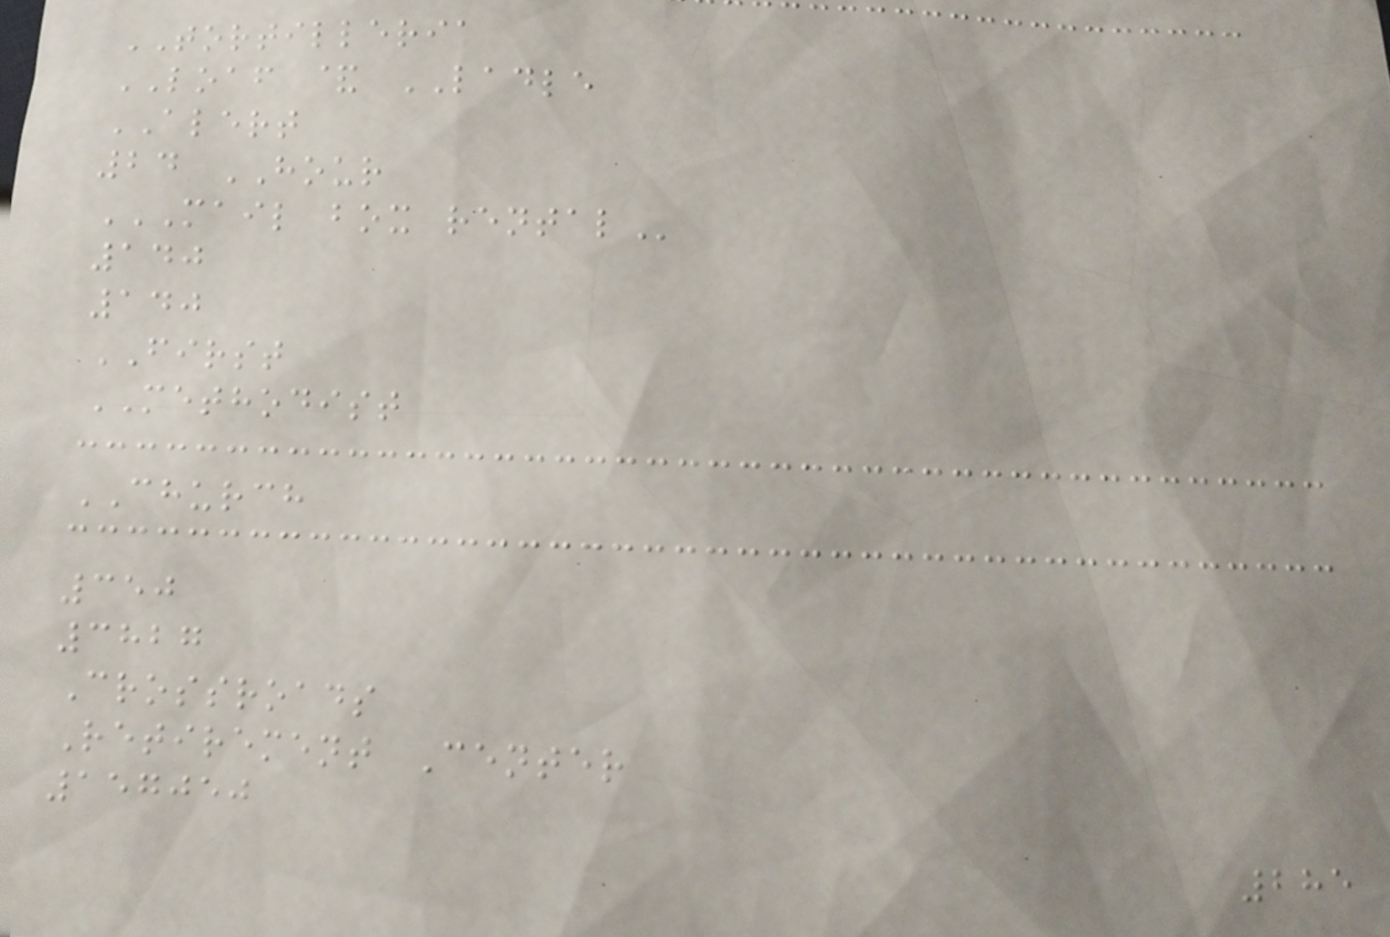TORTILLERIA
LOAF & LADLE
ALERT
24 HOUR
MAIL BOX RENTAL
140
140
FIRST
METHODIST
CHURCH
350
3827
Crossroads
Retirement Center
157050
285
